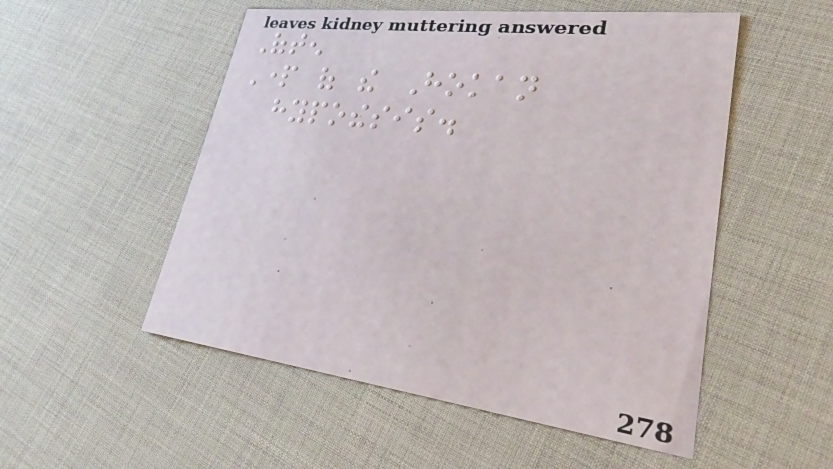Often
Part of the Hokan
hypothesis.
